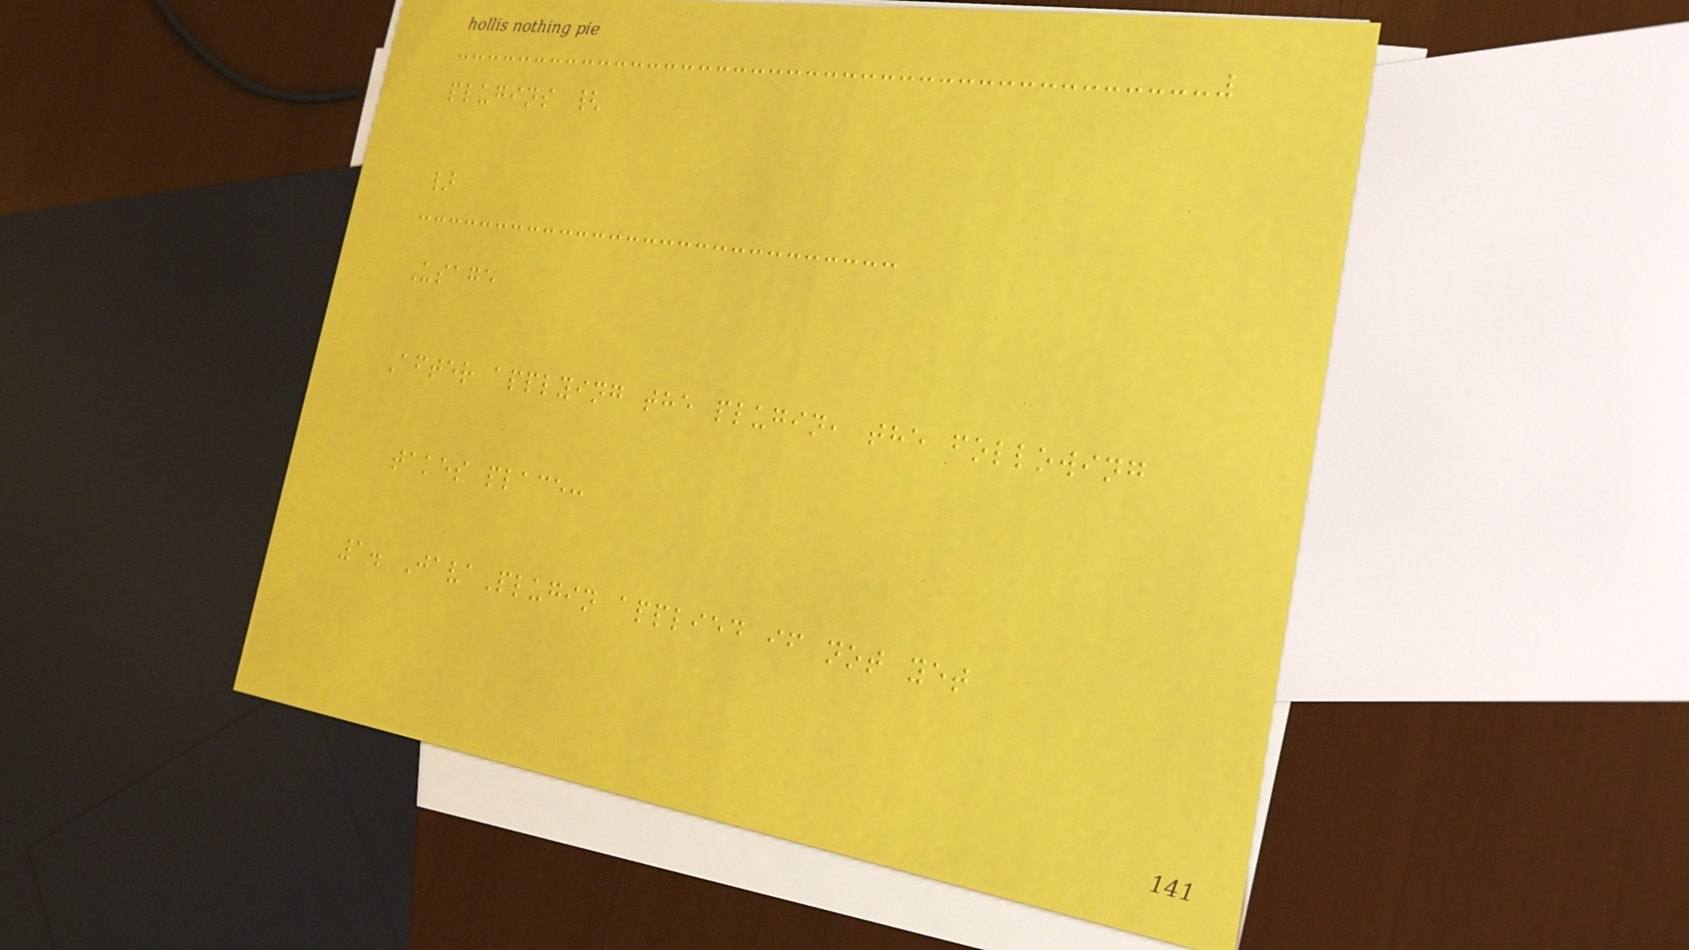plugins {
}
Usage
After applying the plugin, the following
takes place:
1. JavaPlugin applied if not yet
